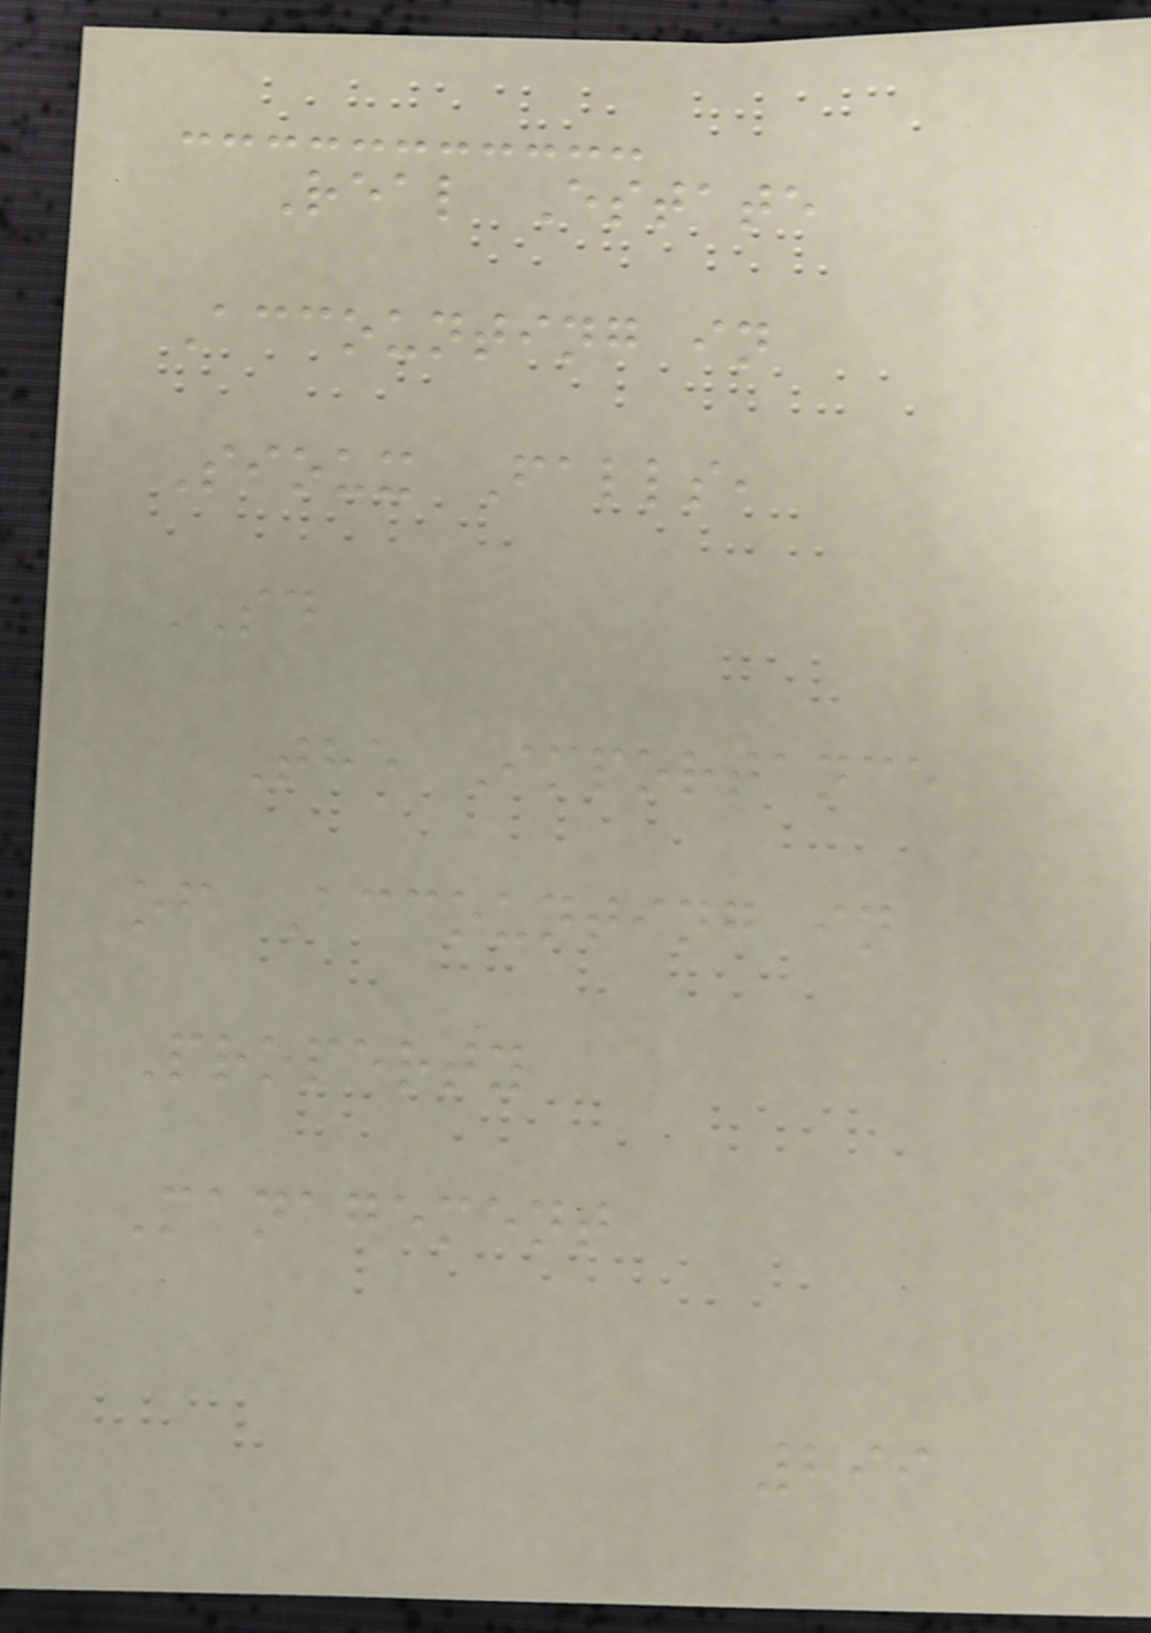Real Estate
Accounting in
Sioux Falls,
SD
The Importance
of Accounting in
Property
Management
299
